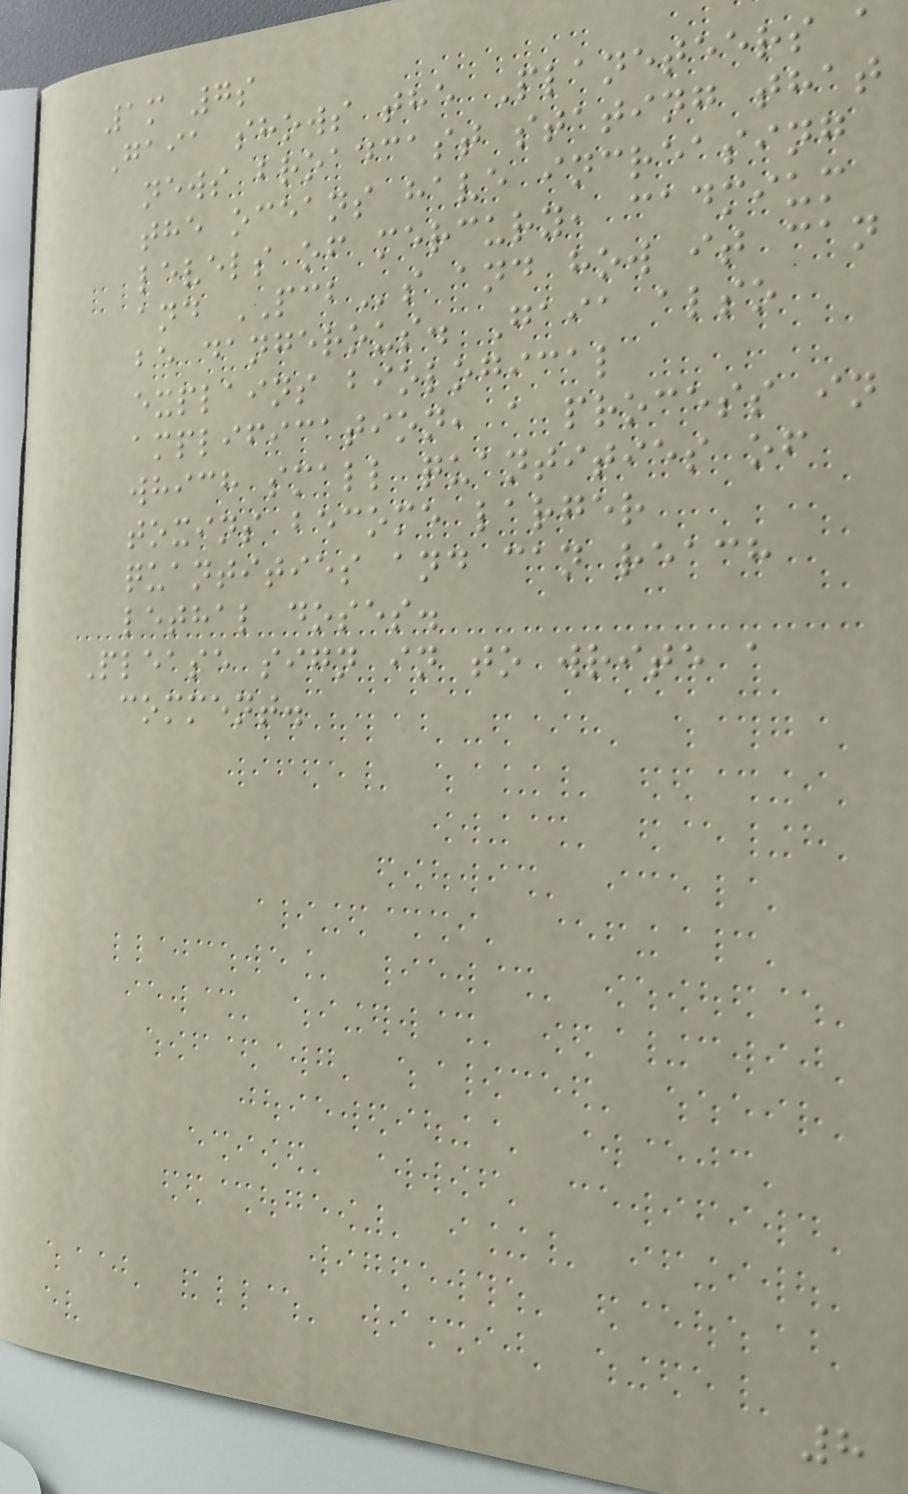1m 7s
Gaia shows the Planeteers a
news broadcast stating that
the oceans have increasing
levels of mercury, cadmium
and PCBs and how it can
be dangerous. Gaia also
explains biological
amplification, a process in
which small quantities of
toxins become larger
quantities and can reach
lethal doses.
Please sign in to write a
comment.
8
